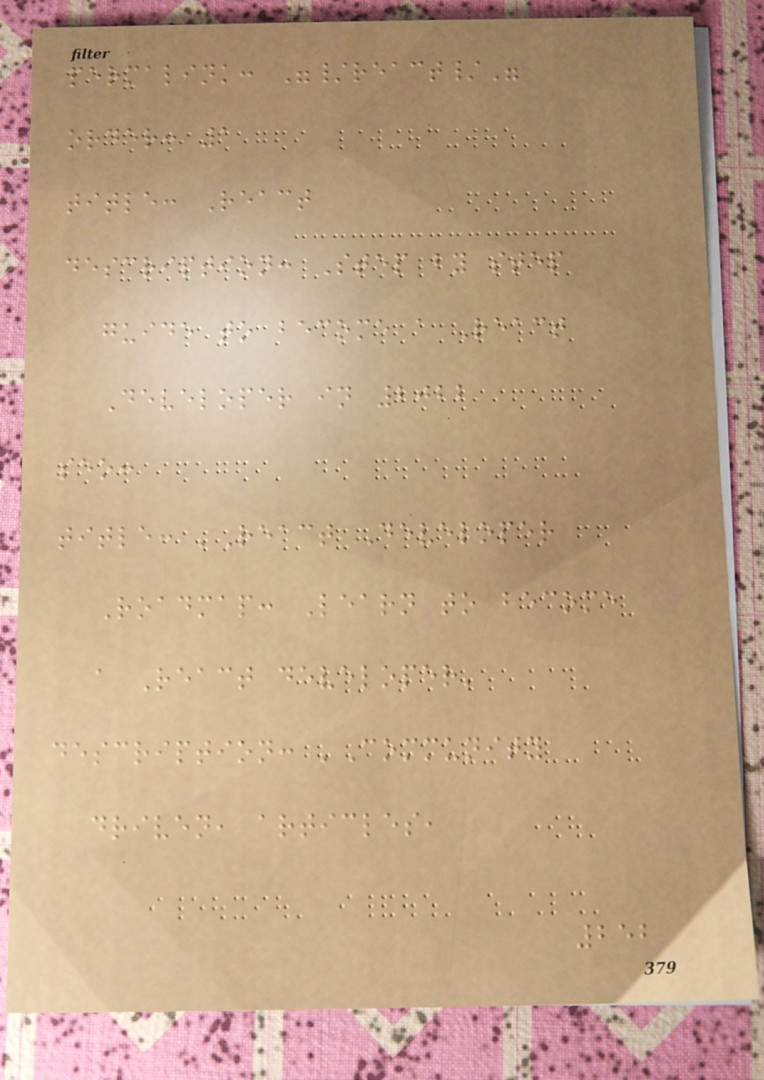permalink: "/react/"
order: 1
title: React
description: Step by step
guide to become a React
Developer in 2022
seo:
title: 'React Developer
Roadmap: Learn to become
a React developer'
description: 'Community
driven, articles,
252
